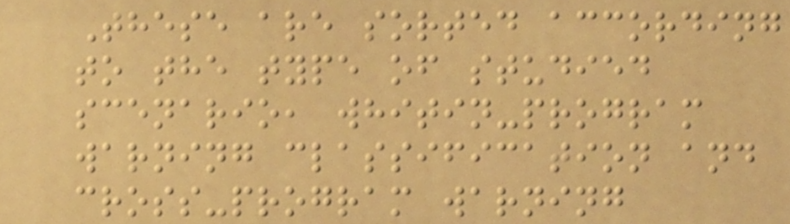These are sorted according
to the type of studied
scenario, whitin-program
warning classification and
cross-program warning
